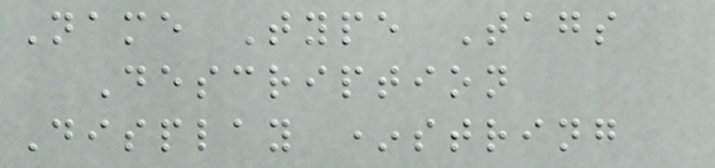Name Type Tags
Description
Display *string
